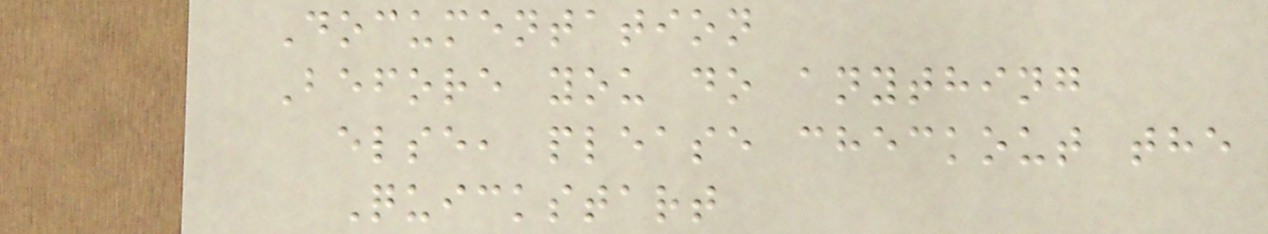Documentation
Before you do anything
else, please checkout the
Quickstart
